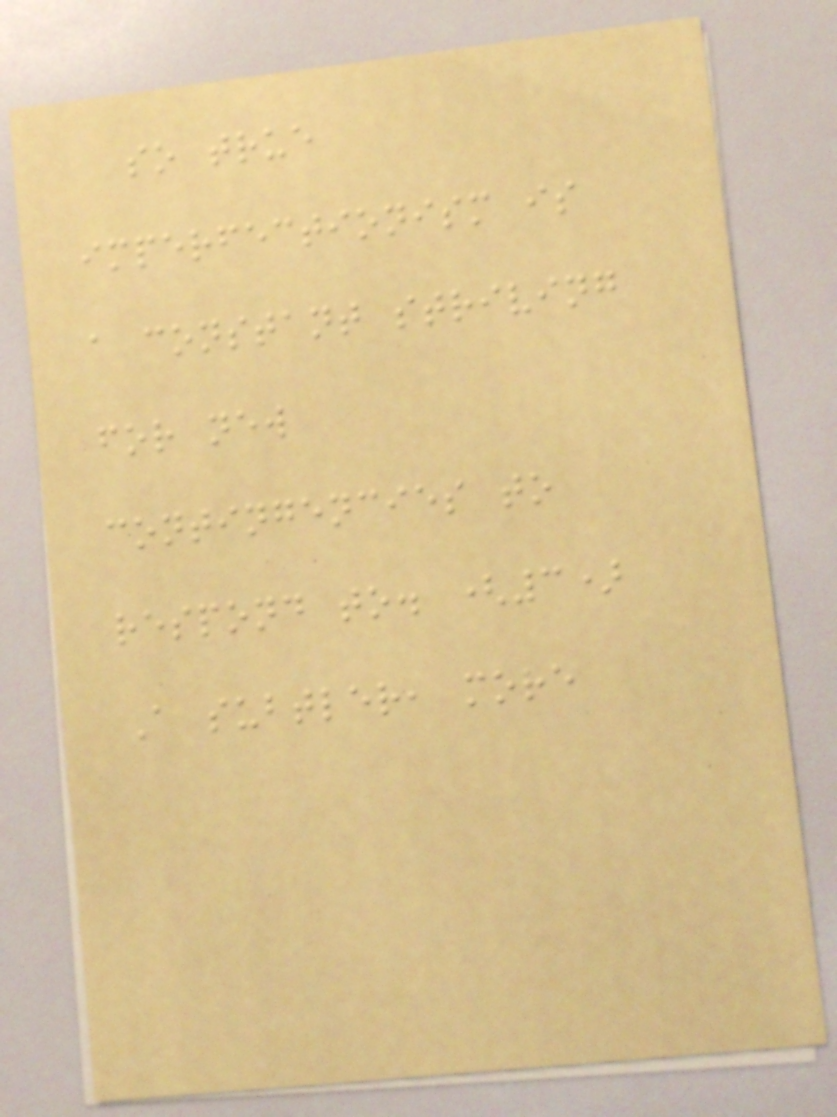so true
imperfectionism is
a constant striving
for new
contingencies to
respond to. (3)
A subtler, more
